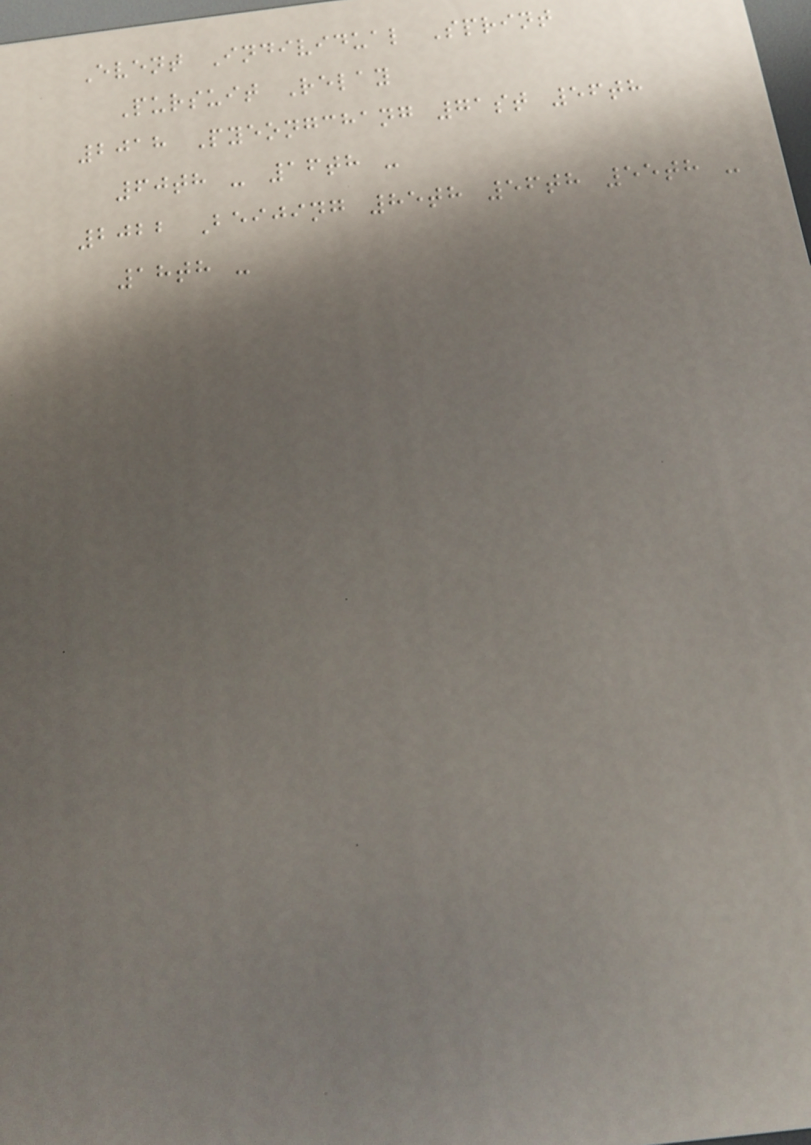Event Individual Sprint
Pursuit Relay
2018 Pyeongchang 71st 56th
60th - 16th -
2022 Beijing 85th 56th 55th -
18th -
